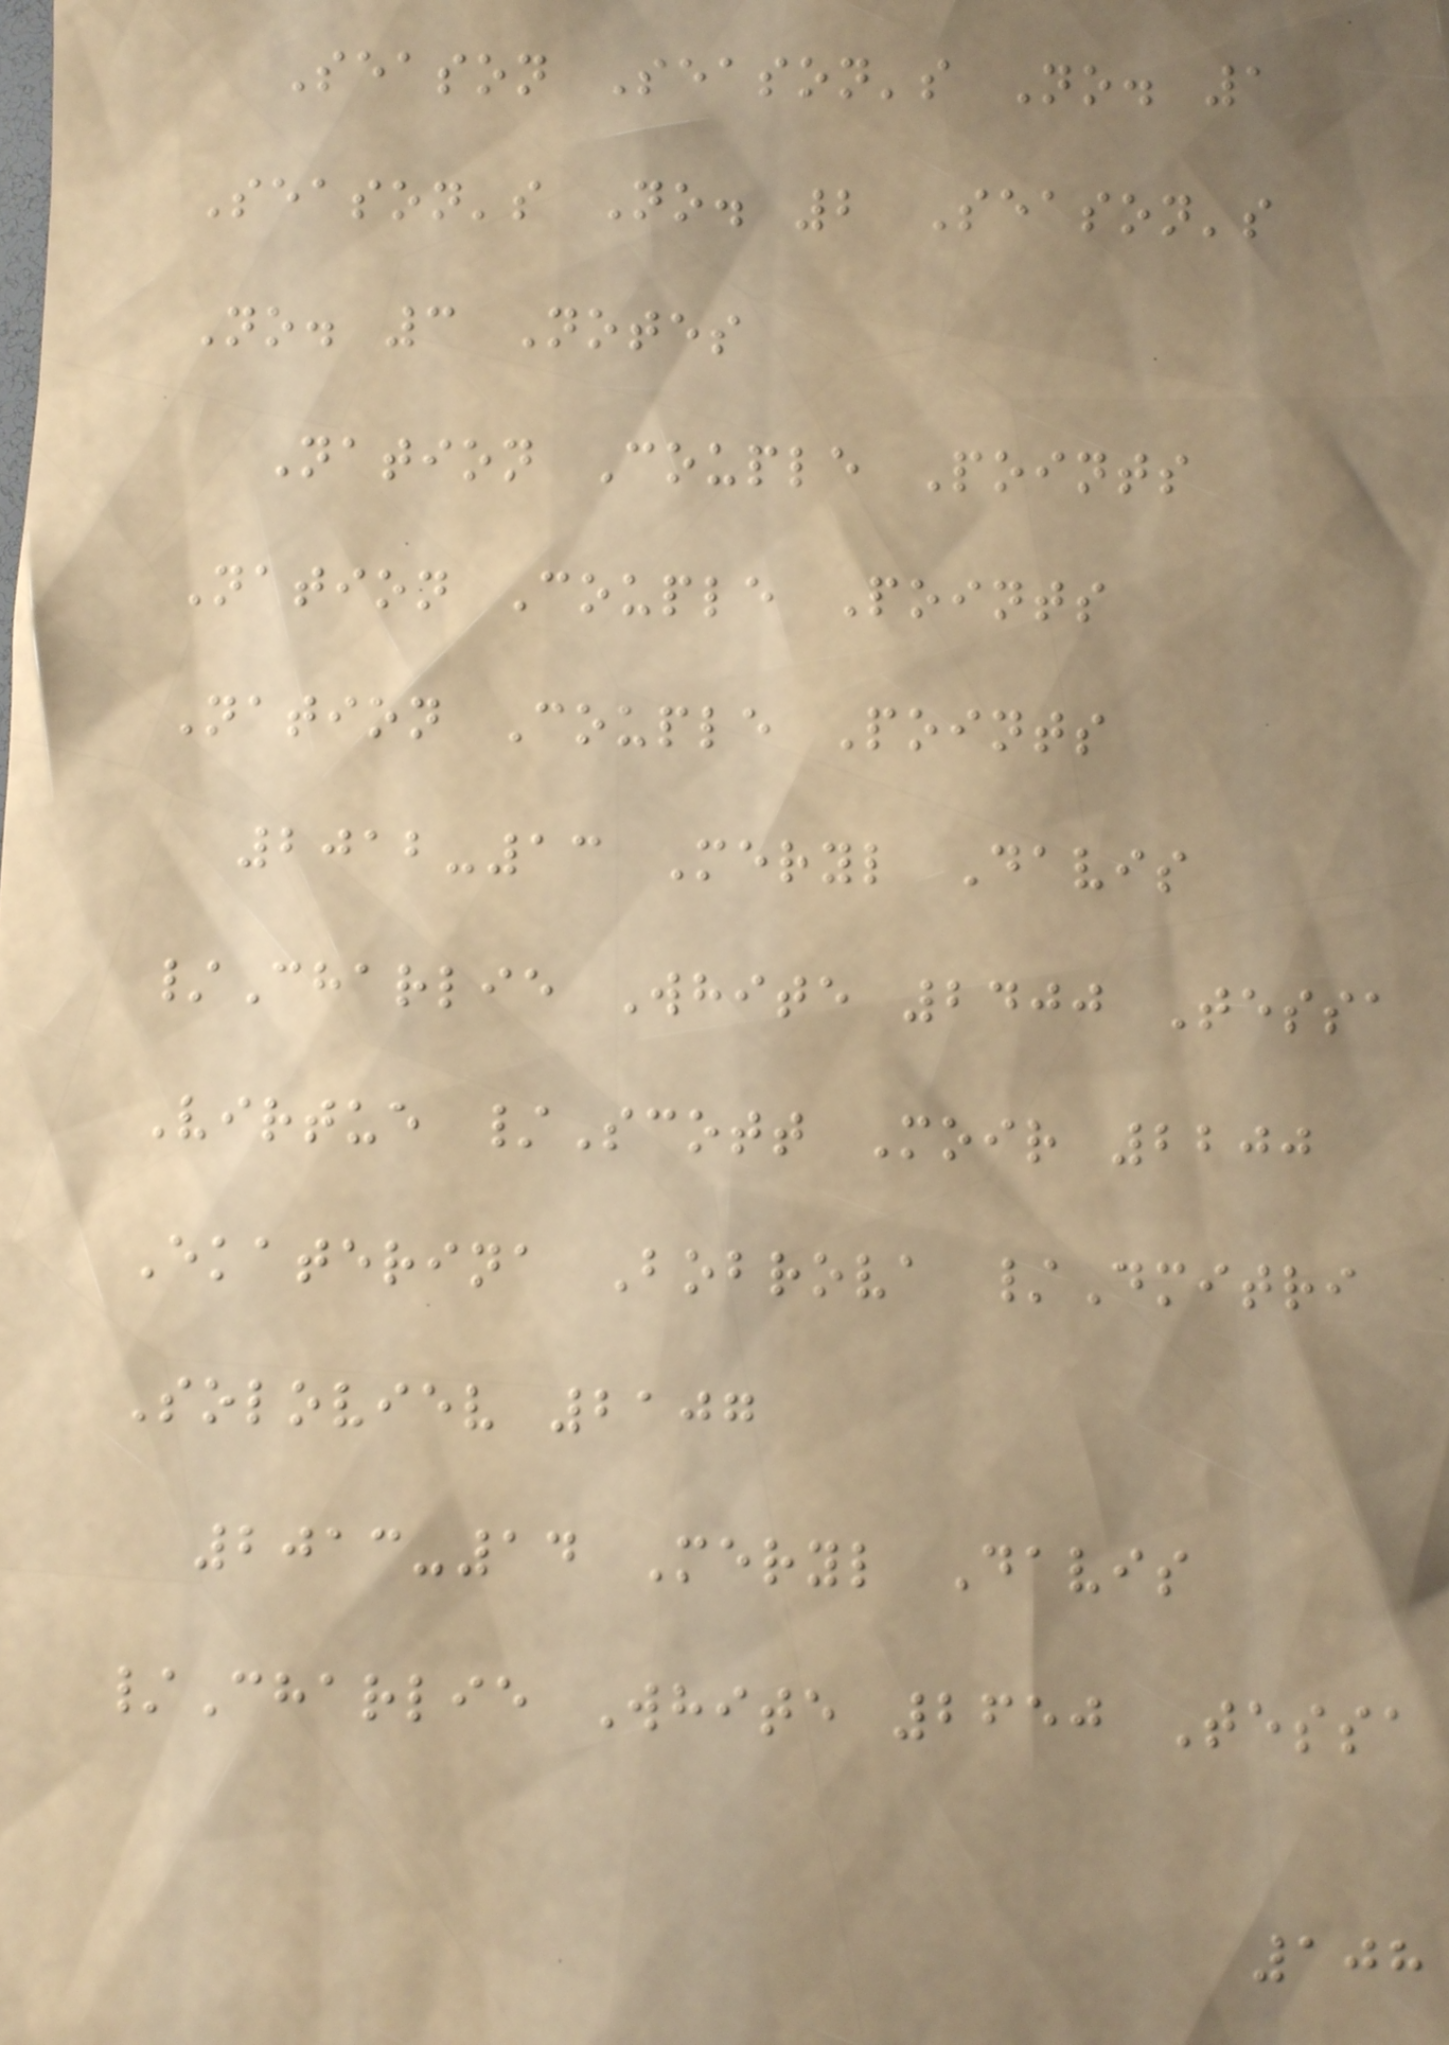Season Season's No. 1
Season's No. 2 Season's
No. 3 Notes
Nation Couple Points
Nation Couple Points
Nation Couple Points
2012-13 Meryl Davis
/Charlie White 2400 Tessa
Virtue /Scott Moir 2200
Ekaterina Bobrova /Dmitri
Soloviev 2107
2013-14 Meryl Davis
/Charlie White 2650 Tessa
108
